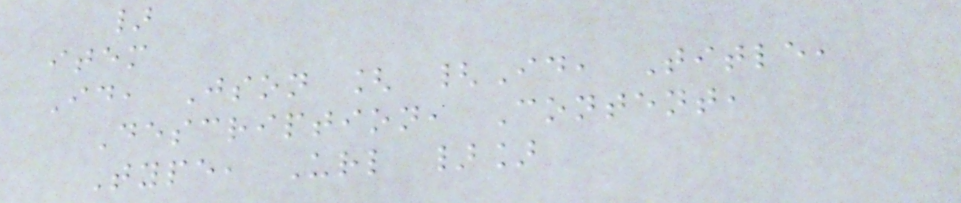}
item
Id, Json [ {Id, Title,
Description, Content,
Type, Url }]
